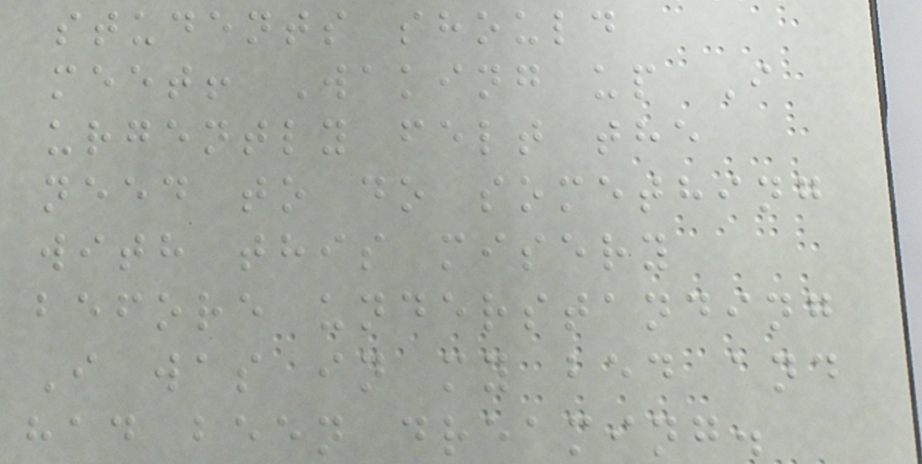students should
meet! Waking up I
urgently felt the
need to do something
with this misery
before understanding
I was in my bed and
had been dreaming.
